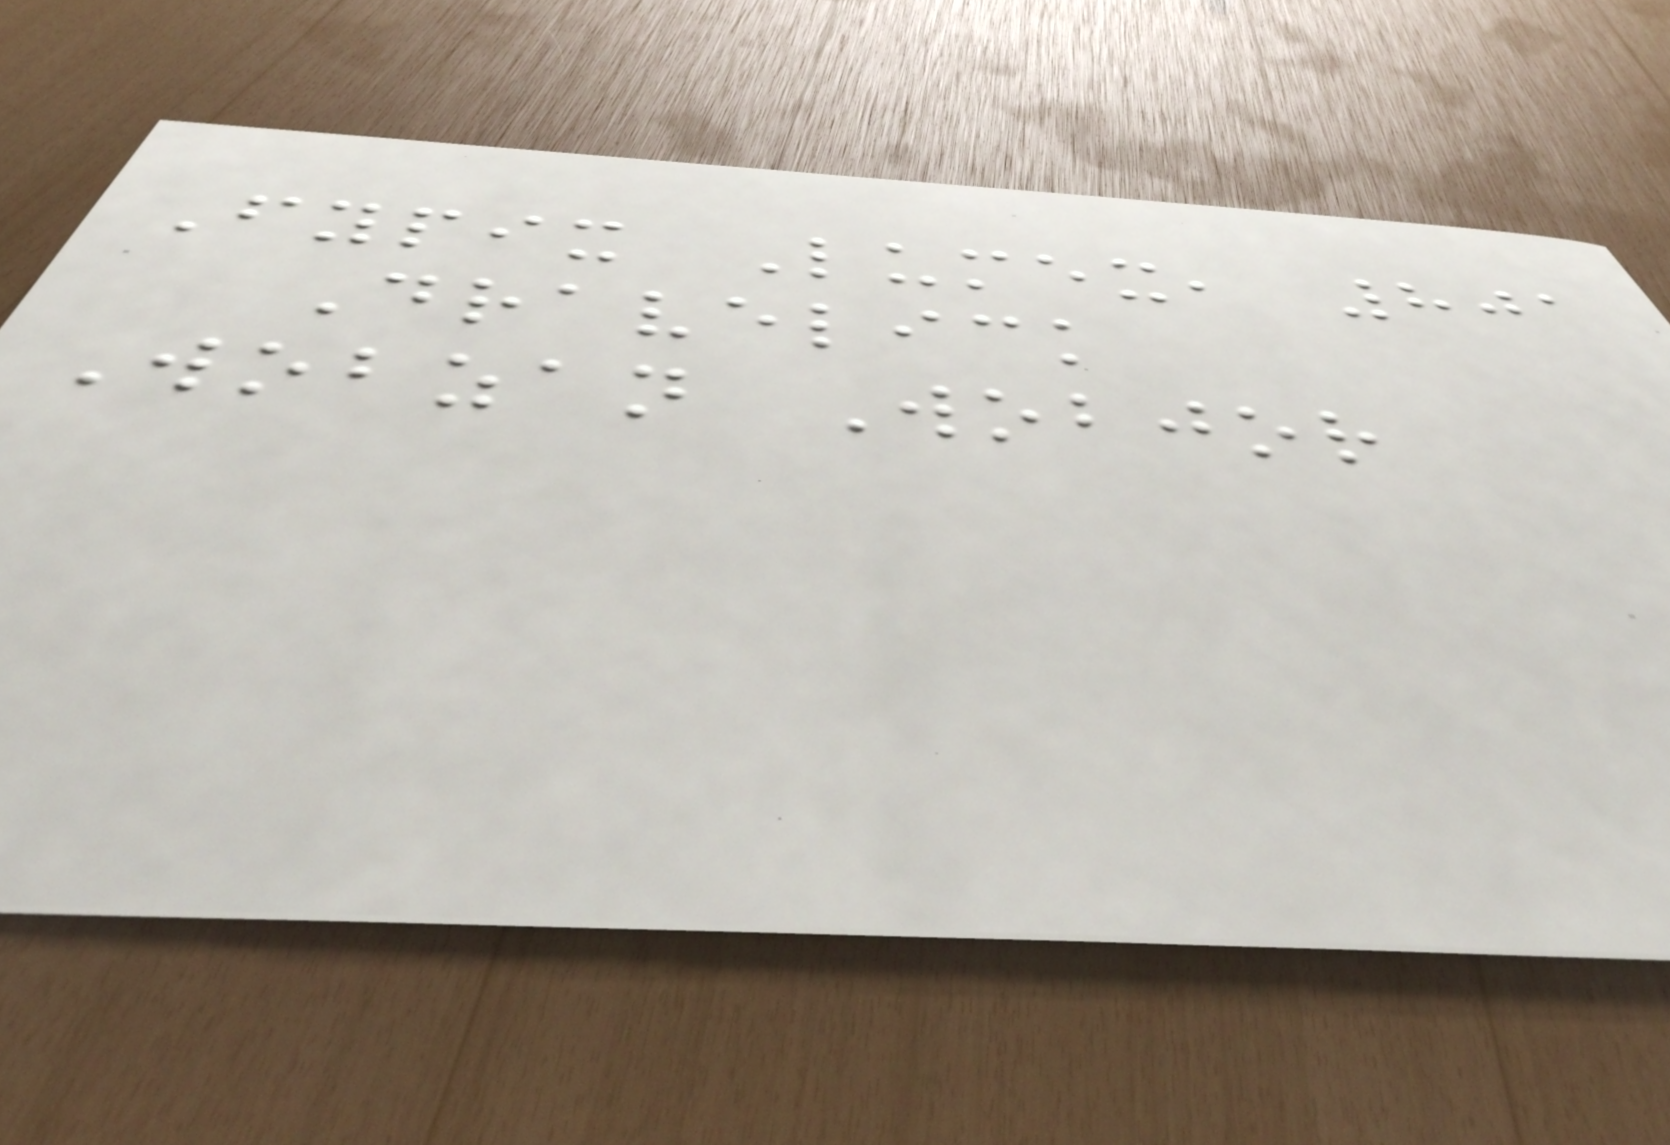Fypix Lumex, 801
Dravelick
Wobzan Wobjor
